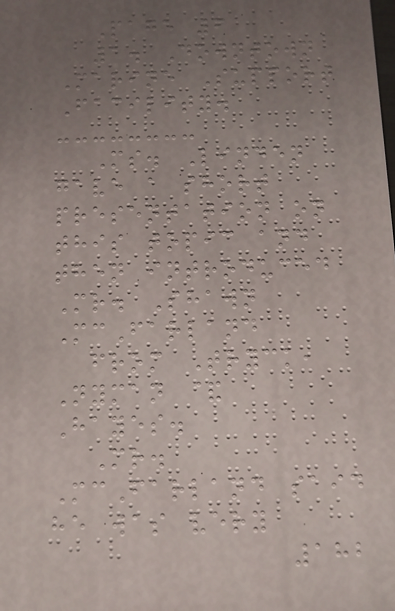Page 6
1. Downtown
Marine Support
Facility.
Ms. Linden
gave a short
presentation on
this topic and
then introduced
Mr. Shawn
McFarland
from Tryck,
Nyman &
Hayes.
Mr.
McFarland said
he was very
182
